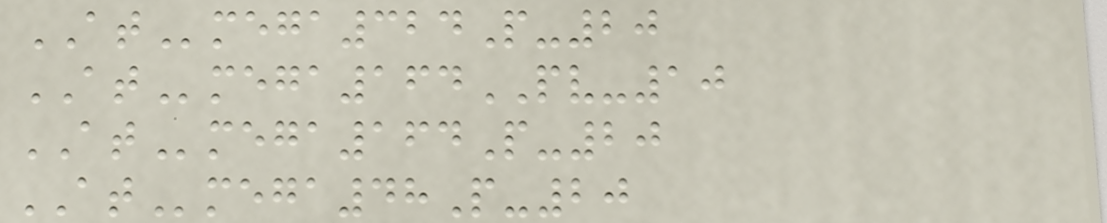ATmega324P-20
ATmega164PV-10
ATmega164P-20
ATmega48P-20
